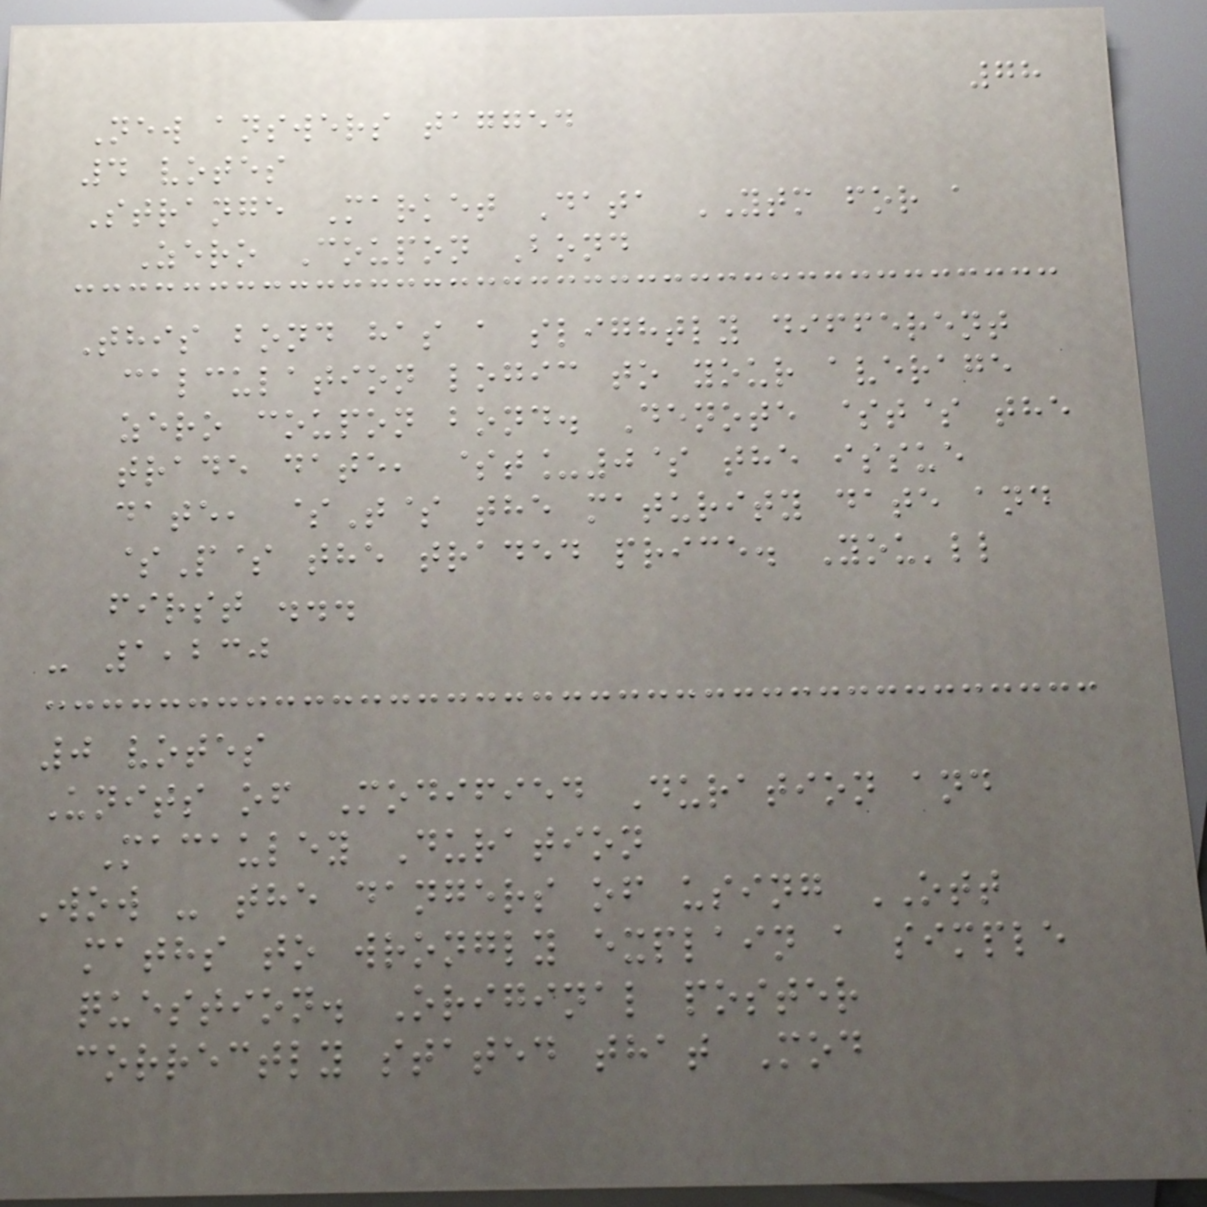78
New answers tagged
4 votes
Strange Market Data YTM for a
Zero Coupon Bond
This bond has a slightly different
calculation logic to your average
zero coupon bond. Denote $t$ the
trade date, $t_0$ the issue
date, $T$ the maturity date and
$P$ the traded price. You'll
first ...
- 1,230
0 votes
Units of Modified Duration and
Macauley Duration
Wow - the dangers of using OTT
maths to wrongly explain a simple
question. Original poster
correctly stated that Mod
